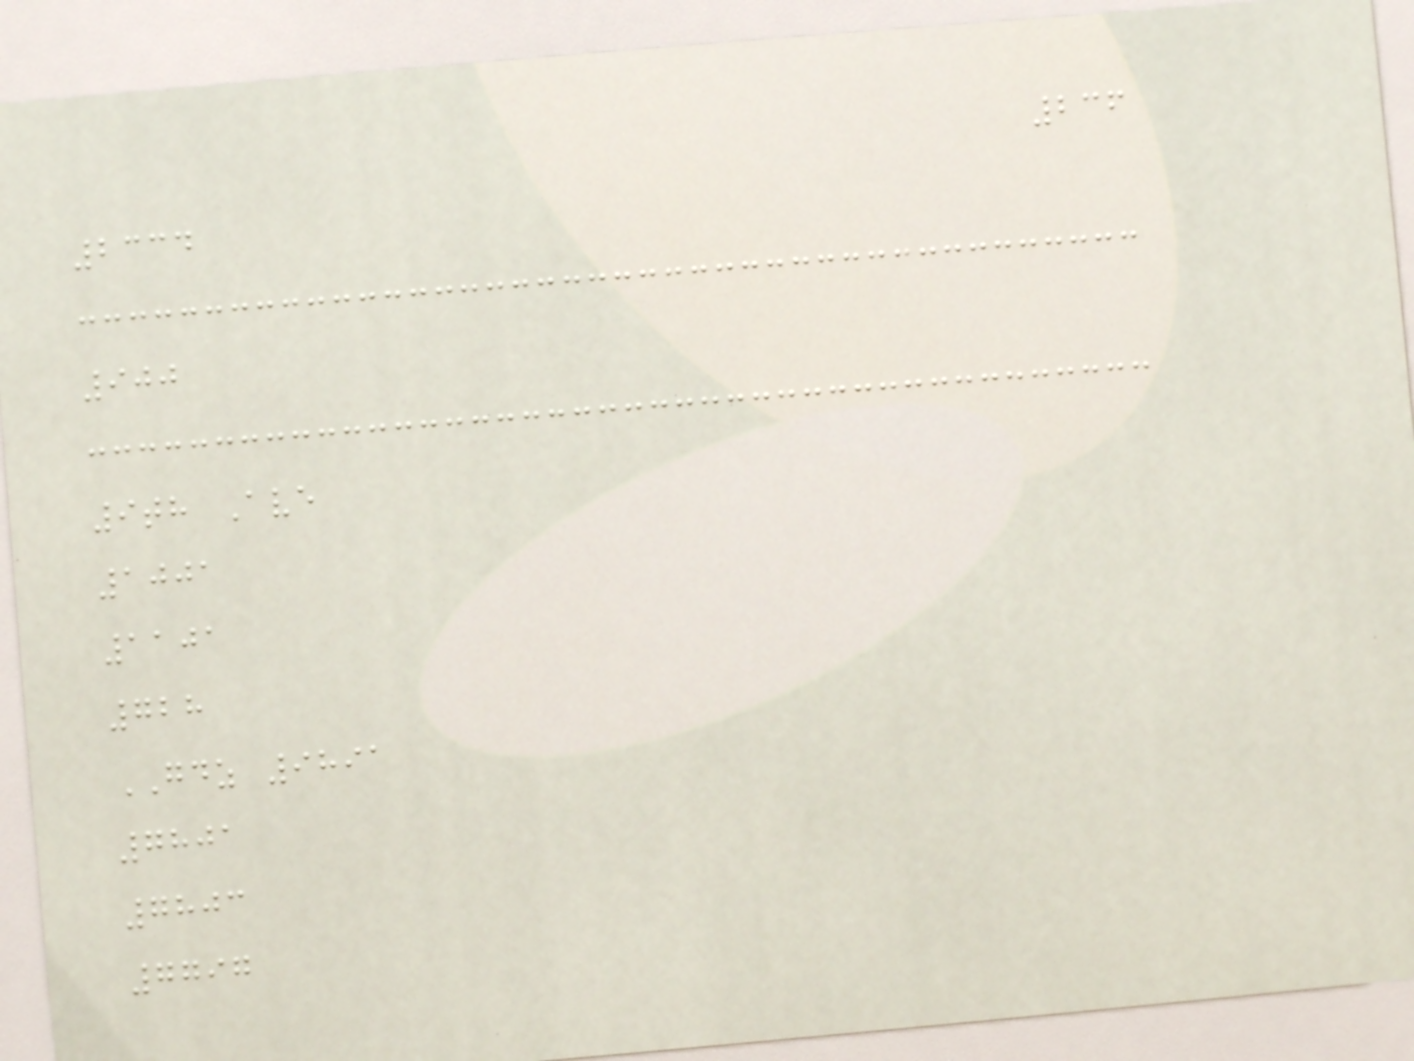236
2334
900
9th Ave
1001
1101
728
GDZ 9891
7801
7803
7797
